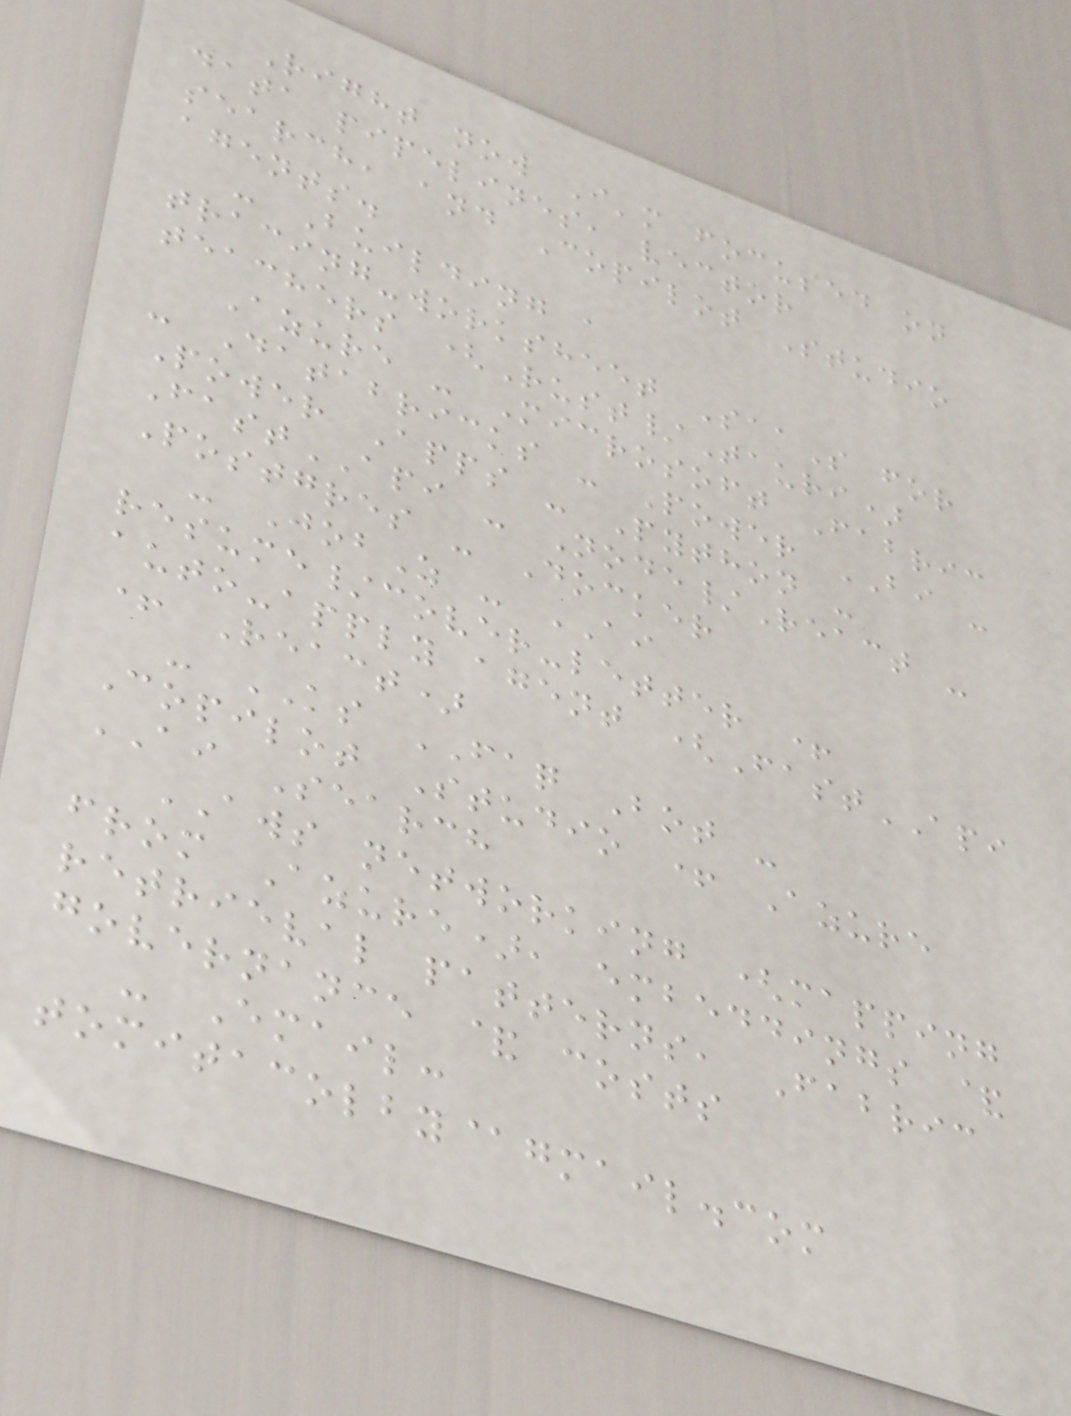Right now I'm focused on
data pipelines, vector
search, and Copilot Studio
agents.
- Building a
tracing-worksheet SaaS for
teachers (Rust/Tauri)
Azure - Microsoft Fabric
- Databricks - Power BI -
Power Apps - Python -
FastAPI - Node/React -
Postgres - Docker
- JobZ - AI
resume/cover-letter +
auto-apply agent (FastAPI
+ React)
- KS FAQ Bot -
Copilot Studio + Azure
AI Search
AWS networking (mapping
from Azure), embeddings &
retrieval patterns, Fabric
governance & costs
- Email:
tomitacolby@gmail.com
